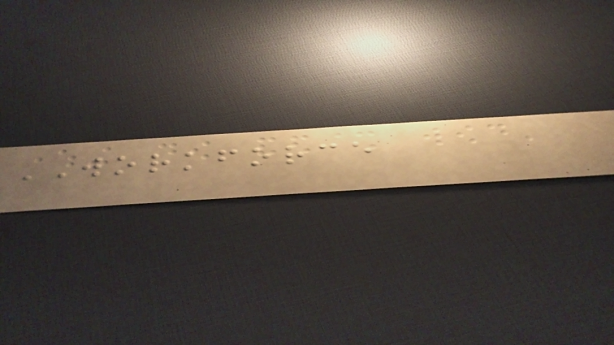WORKFORCE
